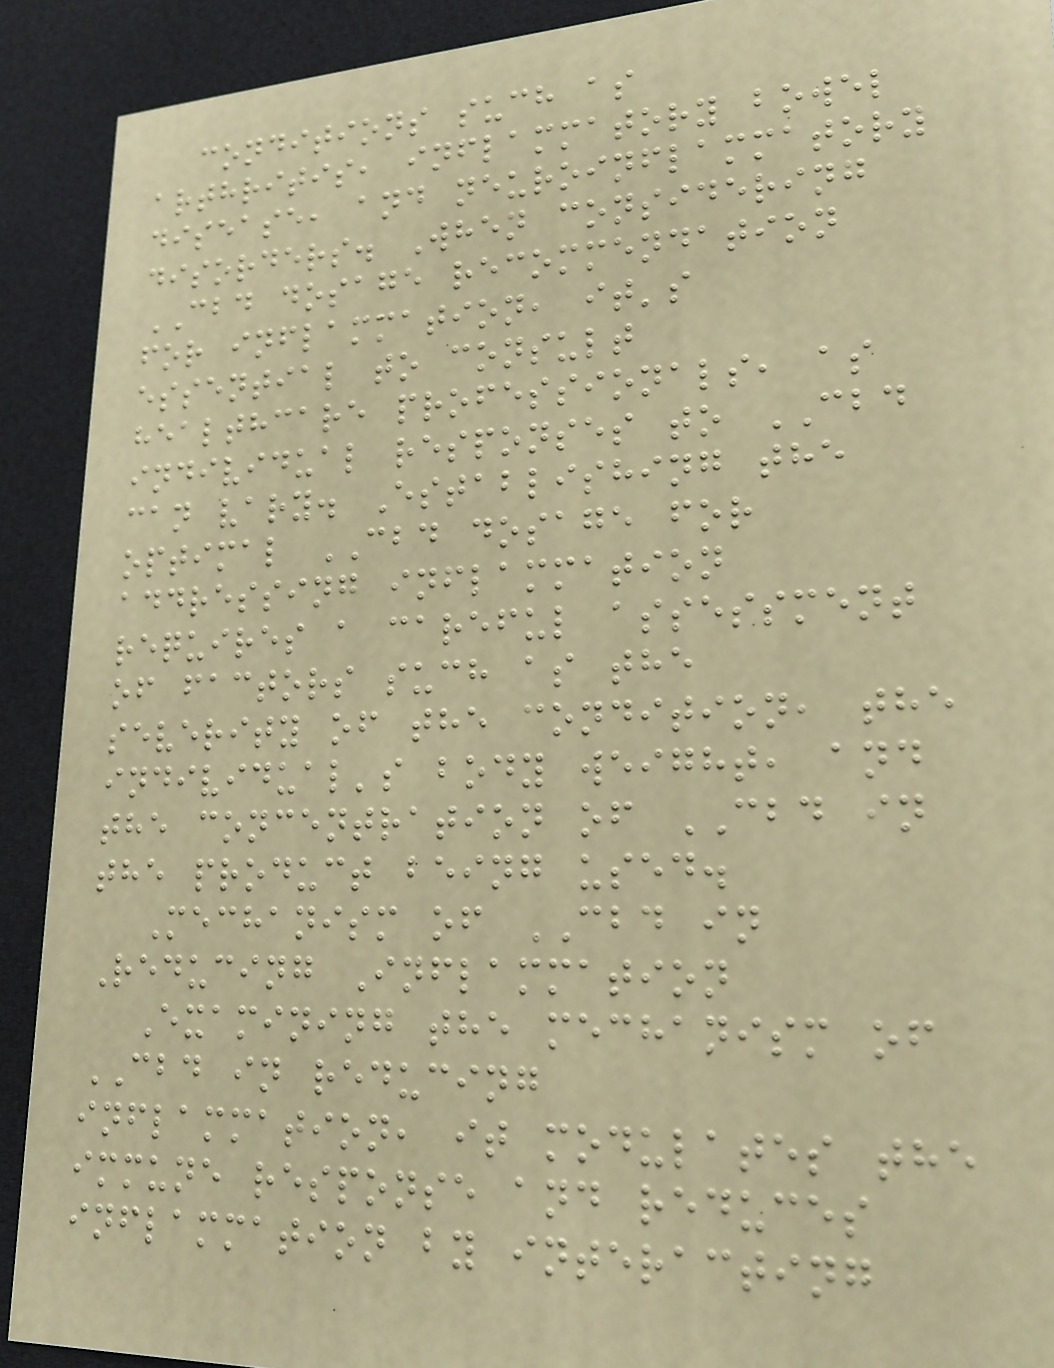conditions such as
arthritis, inflammatory bowel
disease, and neuroinflammatory
disorders. When considering
CBD dosage recommendation
for inflammation, it's
essential to consult
healthcare professionals, as
individual responses to CBD
can vary. Establishing the
optimal CBD dosage for
addressing inflammation
requires a careful assessment
of factors such as the
severity of the condition, the
individual's body weight, and
the concentration of CBD in
the product being used.
Mechanism of CBD in
Reducing Inflammation
Examining the mechanism of
CBD in reducing
inflammation, it modulates the
immune response and reduces
inflammation by interacting
